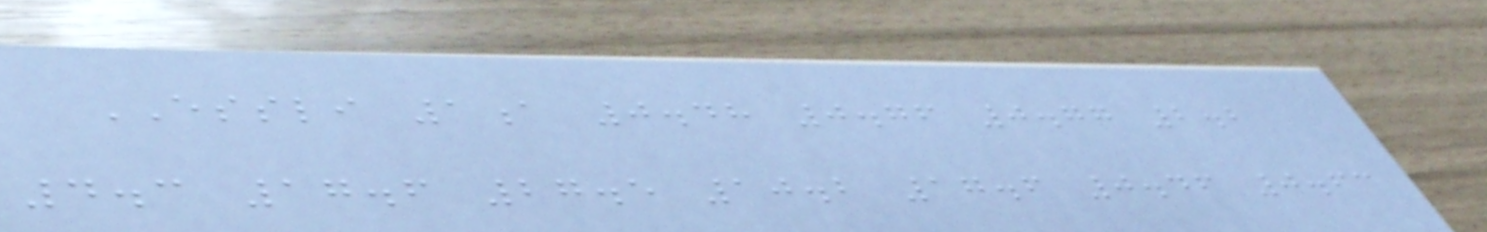ESSLI 1a 0.48 0.76 0.77 2.2
4.3 17.6 27.5 10.2 17.6 0.46 0.63
